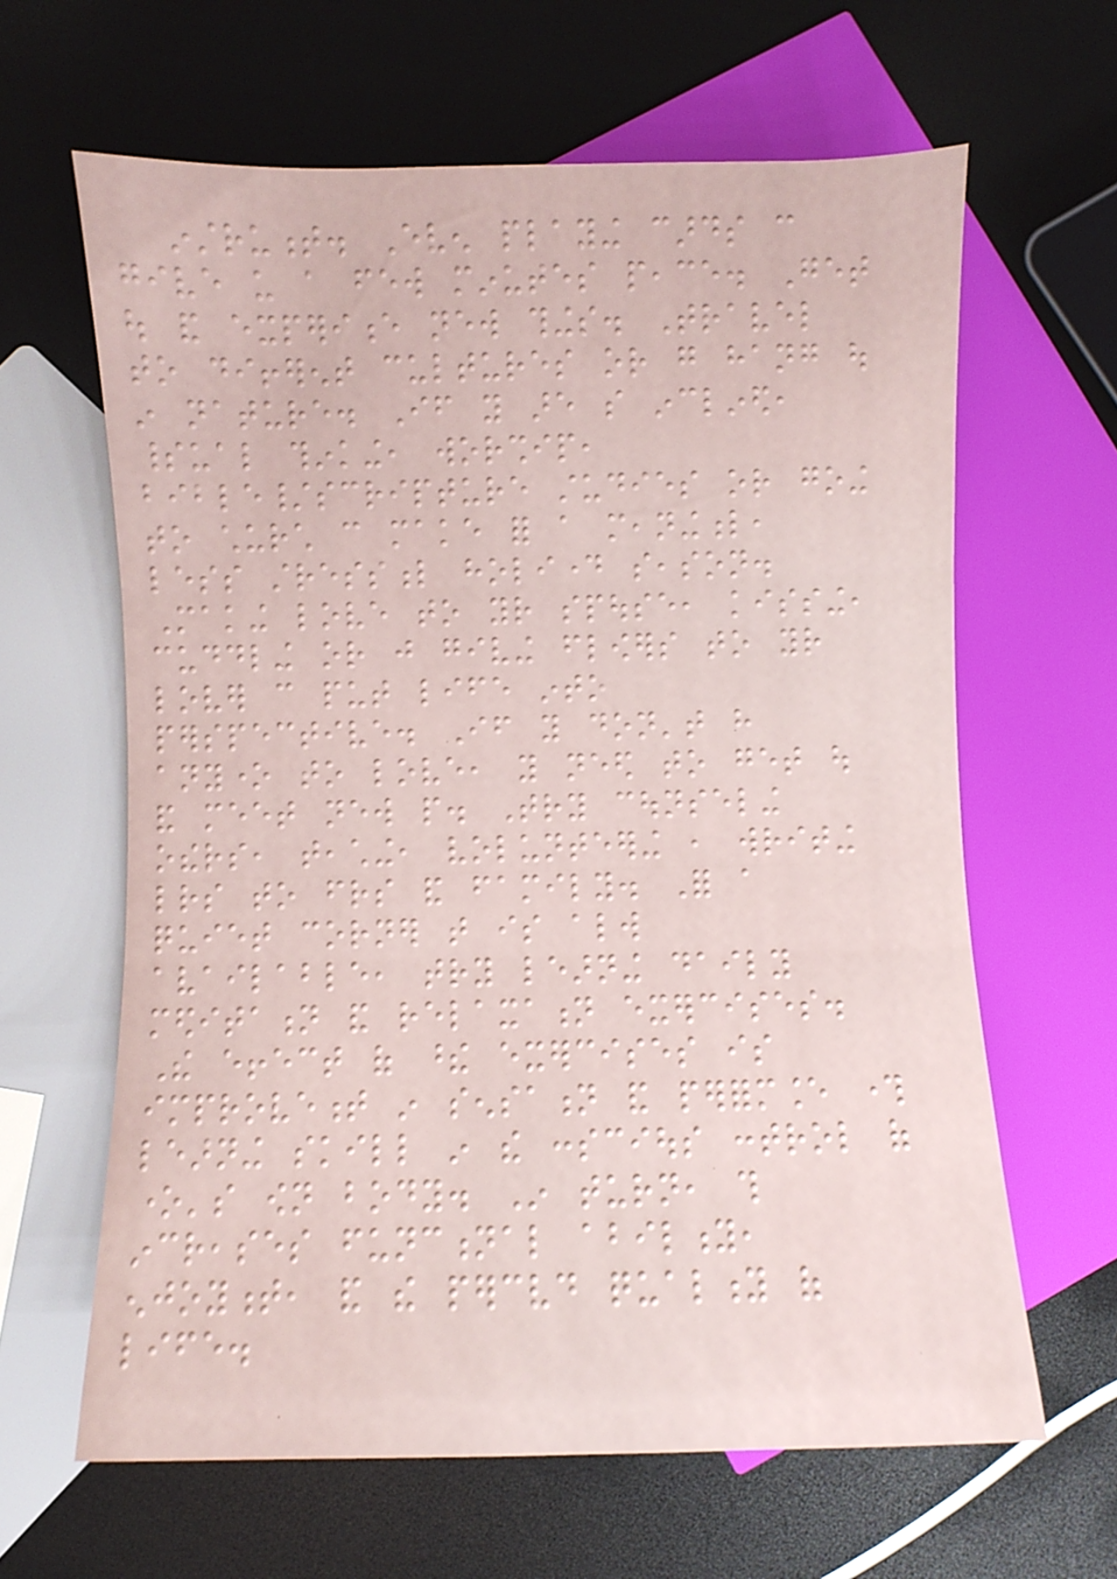instrument. Even playing cards can
give us a few minutes peace. Get
out and experience new things. Travel
to different cultures or go hang out
in nature. If you are so inclined,
spiritual thinking, worship,
bible/scripture studies or going
to church can make for a meaningful,
less stressful holiday season.
Making love to your spouse, kissing,
cuddling or just giving flowers to your
lover can put life into
perspective. If you don't have
anyone to love, you need to get out
and meet new people. Try counseling
others, teaching, volunteering , writing
letters to friends and family. For a
quiet corner that is always
available, try learning daily
meditation and relaxation exercises.
The effect of these exercises is
improvement in sensation and performance through
learning skill in the conscious control of
one's own body. In turn, this
increases functional ability,
enjoyment, and the perceived quality of
life.
